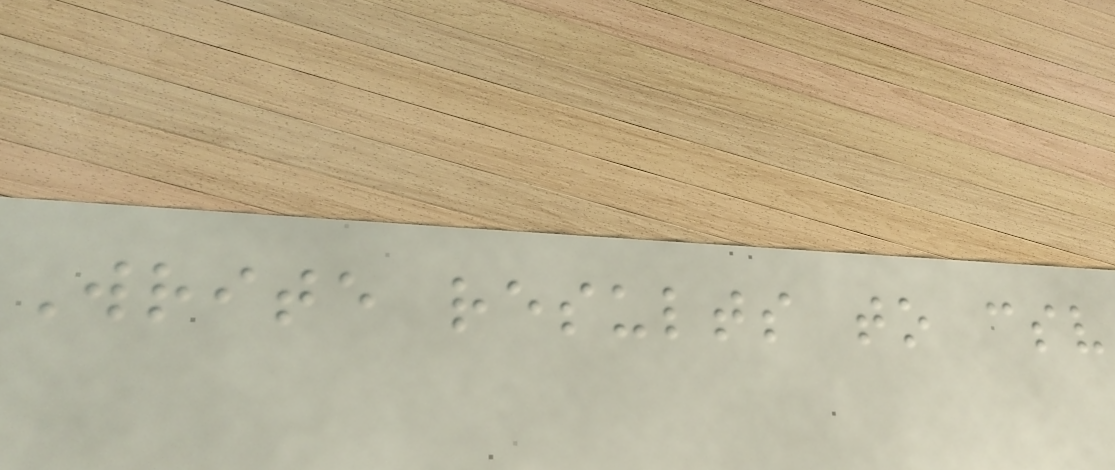Write results to csv
